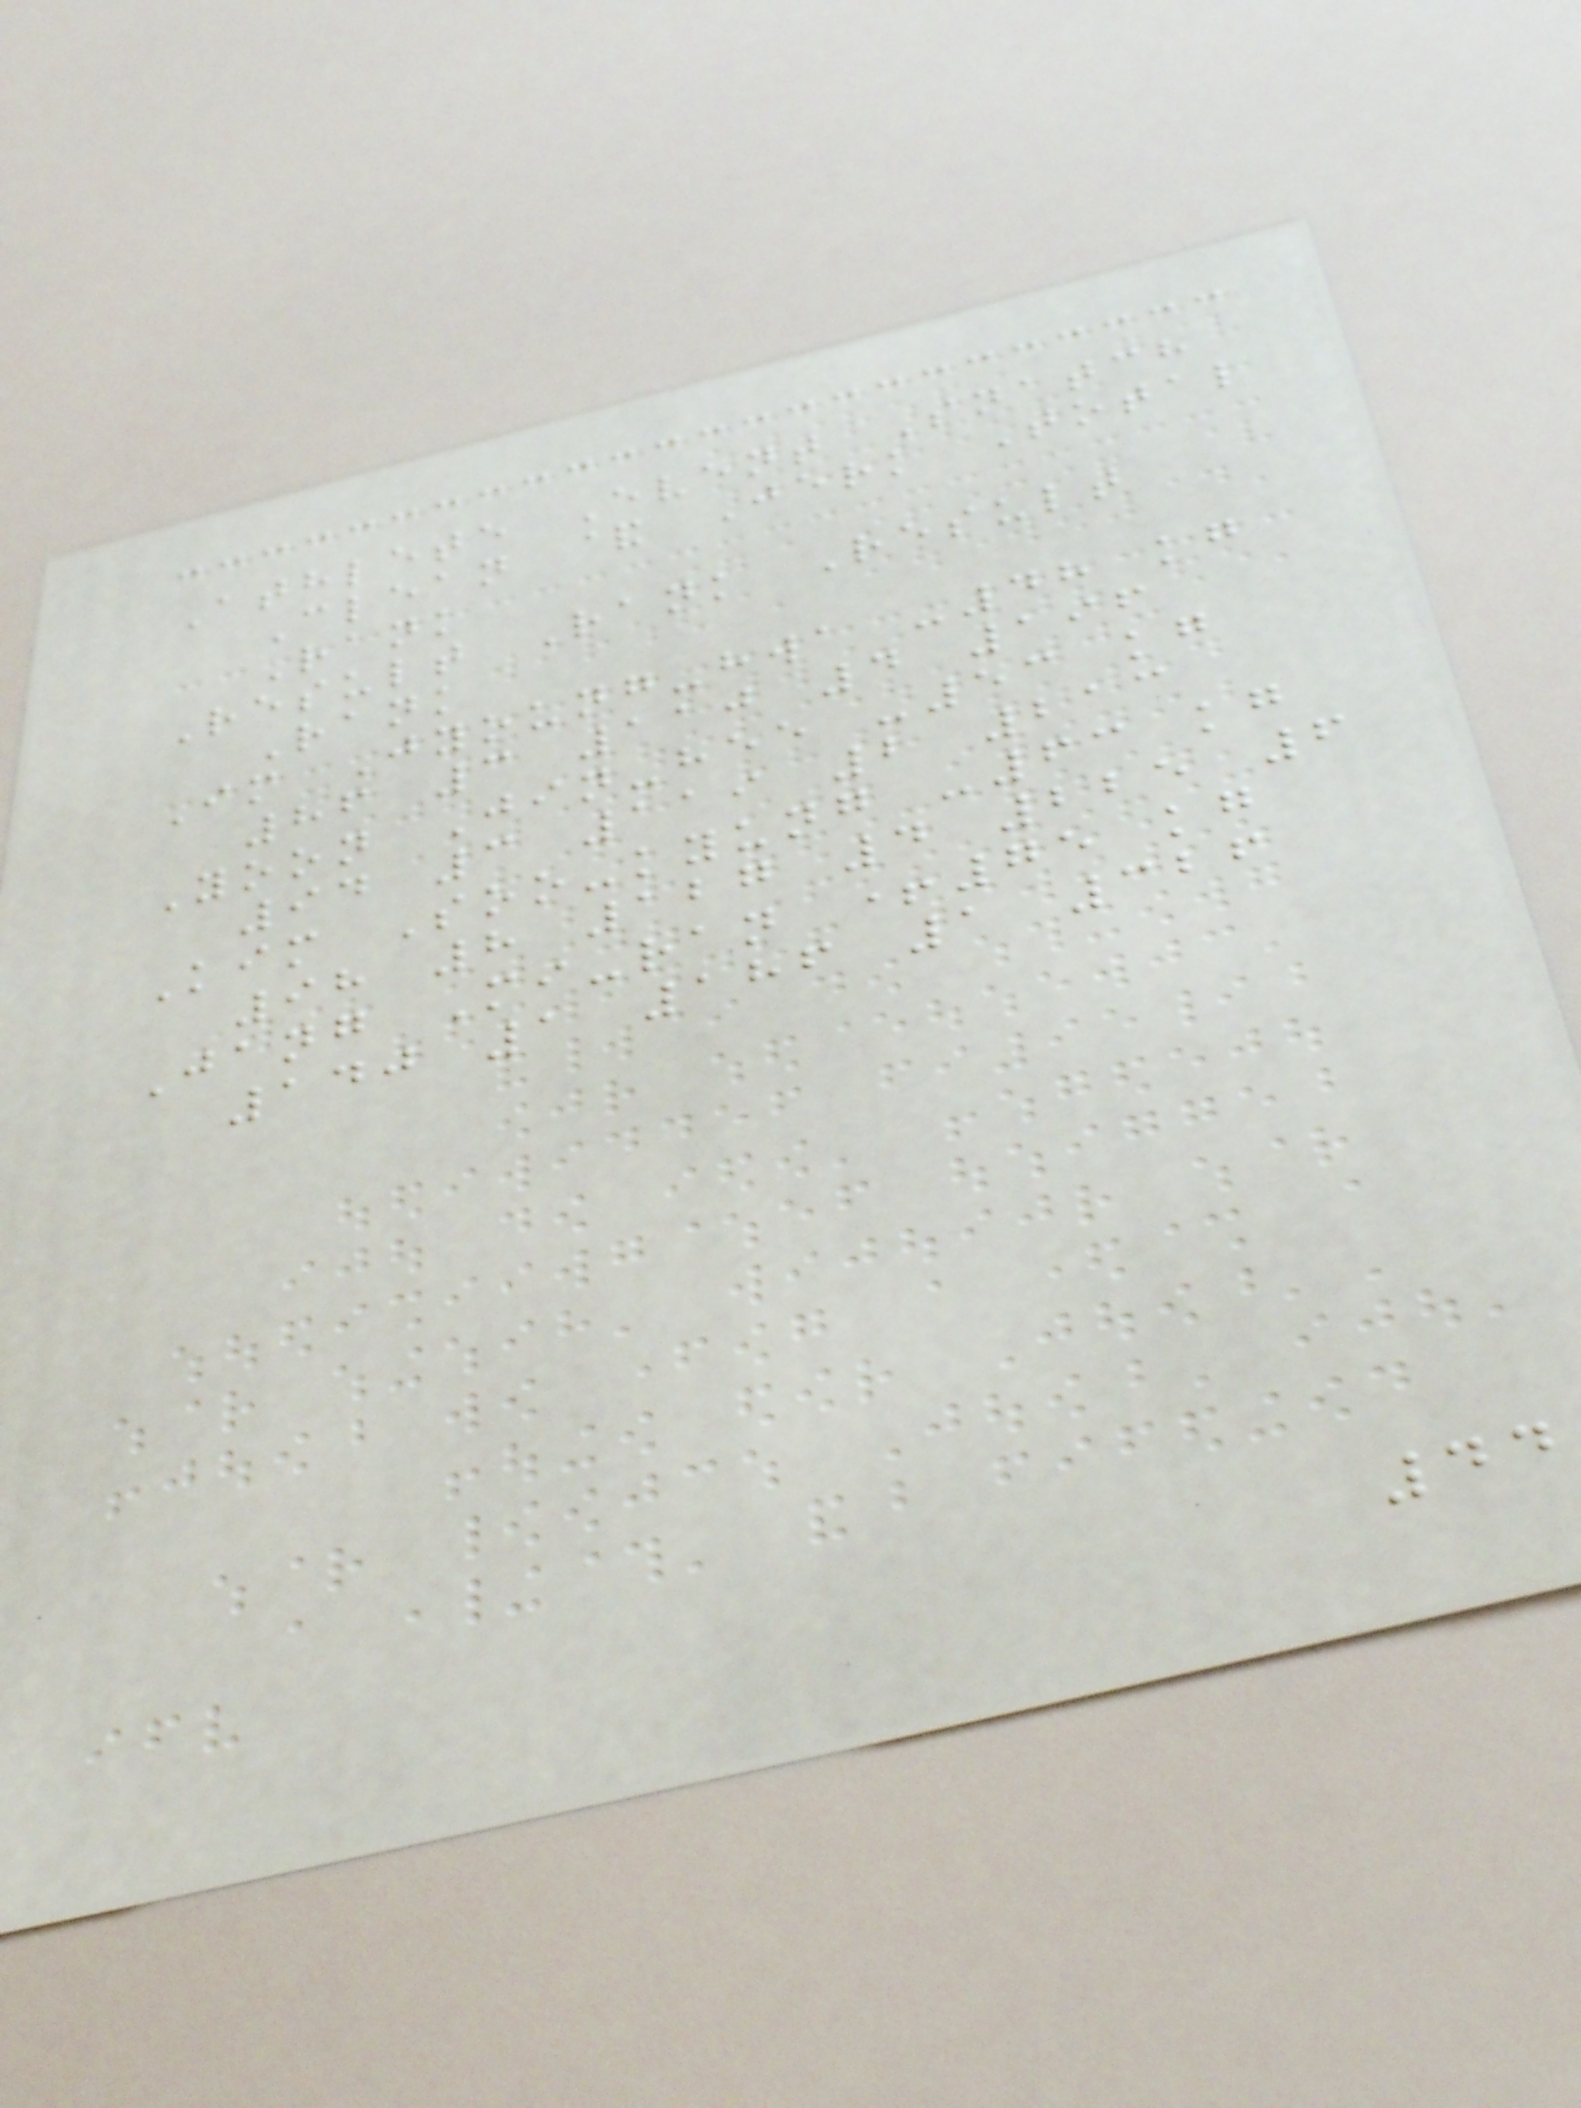Athlete Event Snatch
Clean & Jerk Total
Rank
Result Rank Result
Rank
Im Jyoung-hwa -48 kg
86 3 110 4 196
Yoon Jin-hee -53 kg
94 3 119 2 213
Kim Soo-kyung -63 kg
98 8 127 4 225 6
Jang Mi-ran +75 kg
140 1 186 1 326
44
